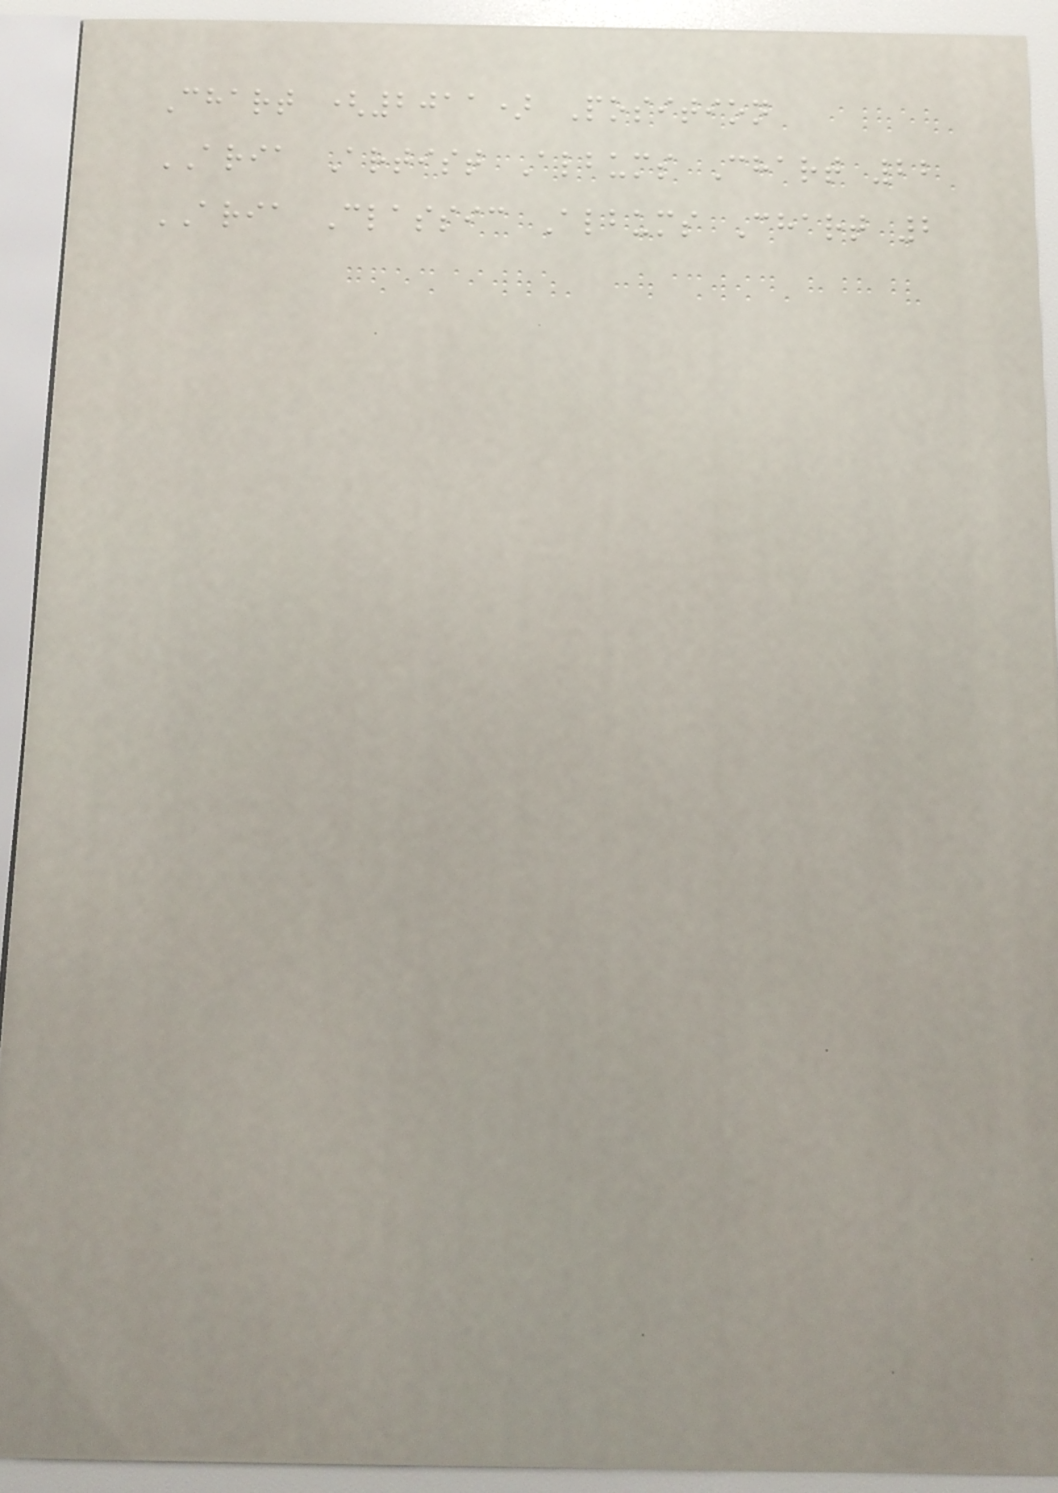Chart (2011) Position
ARIA Artist Albums Chart 22
ARIA Classic Albums Chart 2
